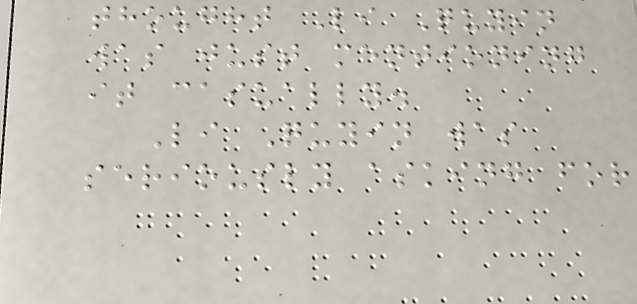thought Li Quyin
was just mentioning
it casually.
Li Quyin was
seriously asking for
